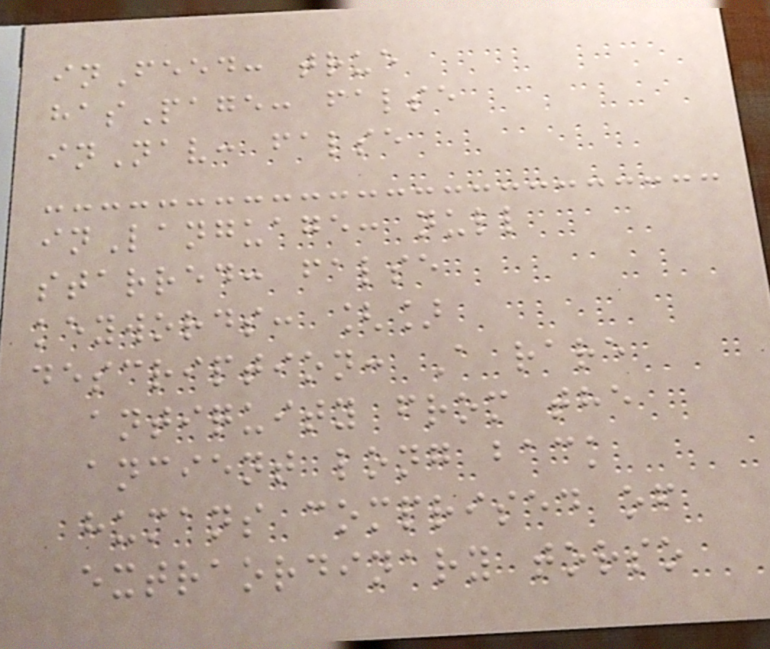inFeed: true
hasPage: false
inNav: false
inLanguage: null
starred: false
keywords: []
description: A rare
antiquity from the
ancient long back
humans comprised of
extraordinary torso
